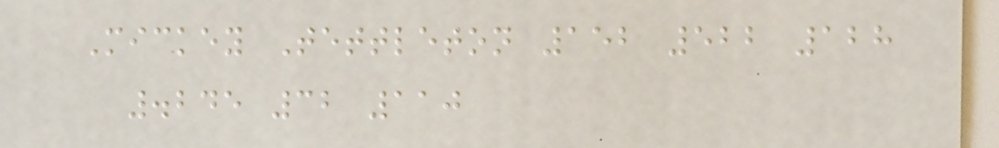Mickey Tettleton 152 522 128
.245 32 110
